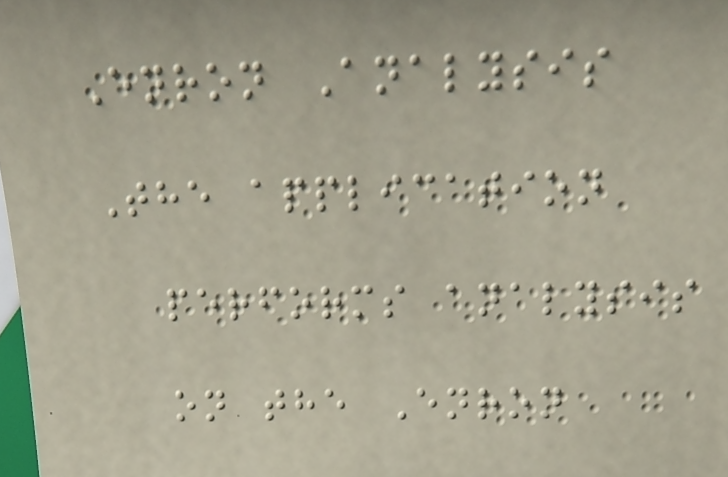Enron Analysis
The application
performs analysis
on the Enron
